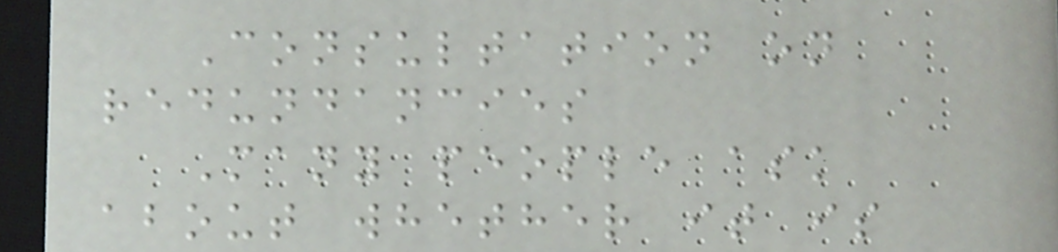Consultation on
redundancies
Many people ask
about whether it is
